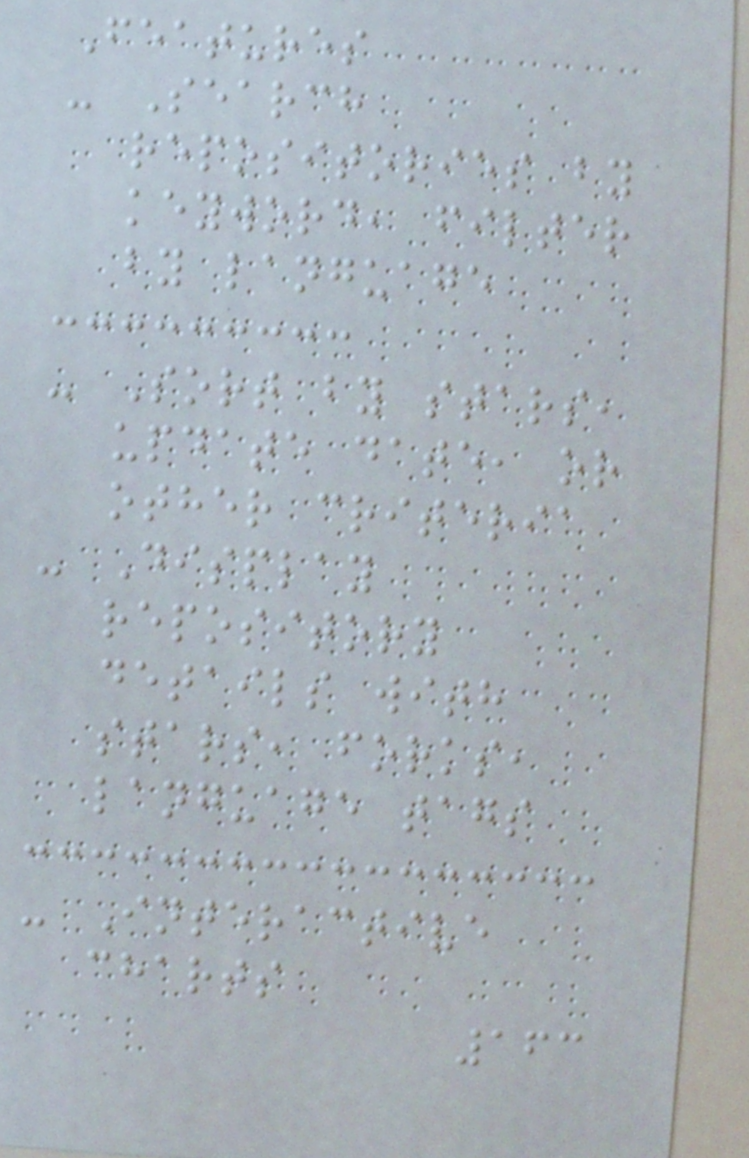Features
- Search
repositories by
keyword, filter
by language
- Sort by stars,
update date, or
other criteria
- Display
repository
details with
stars, forks,
language tags
- Interactive
charts
163
